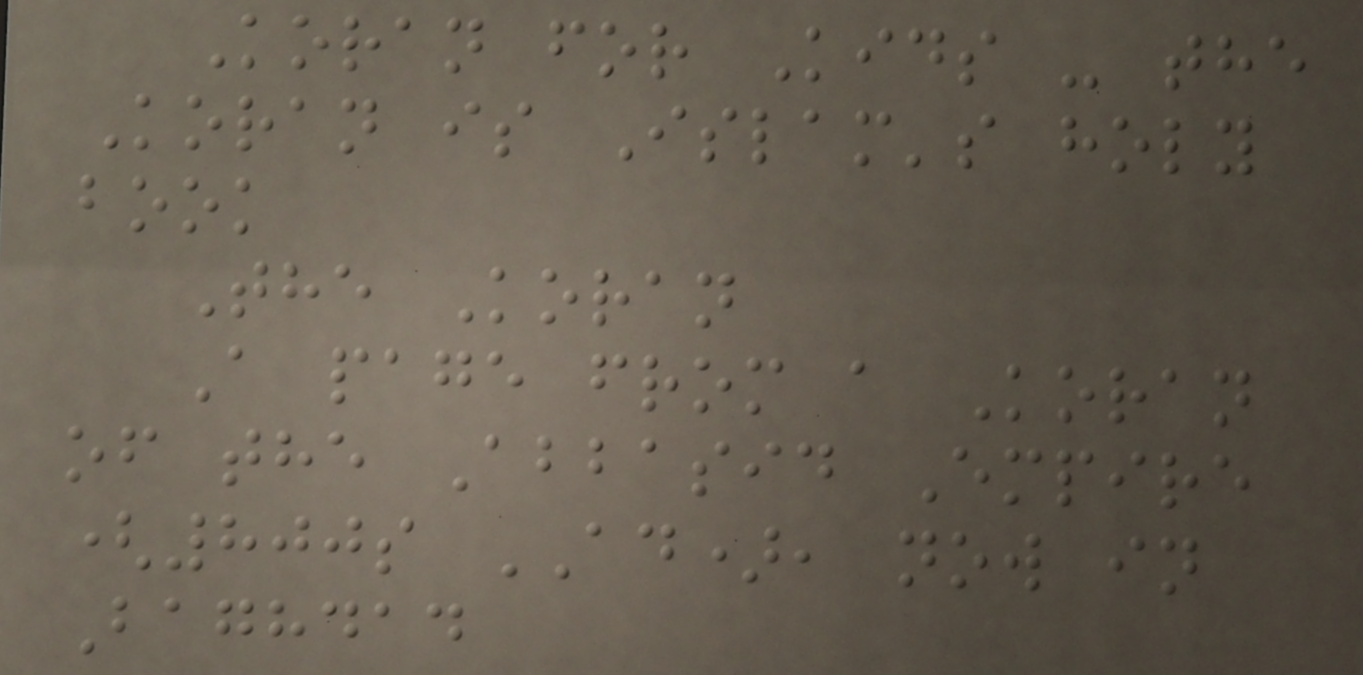Koran for Kids - the
Koran is Islam's holy
book
The Koran
A page from a Koran
of the Abbasid Empire
(800s AD), now in
Baghdad
